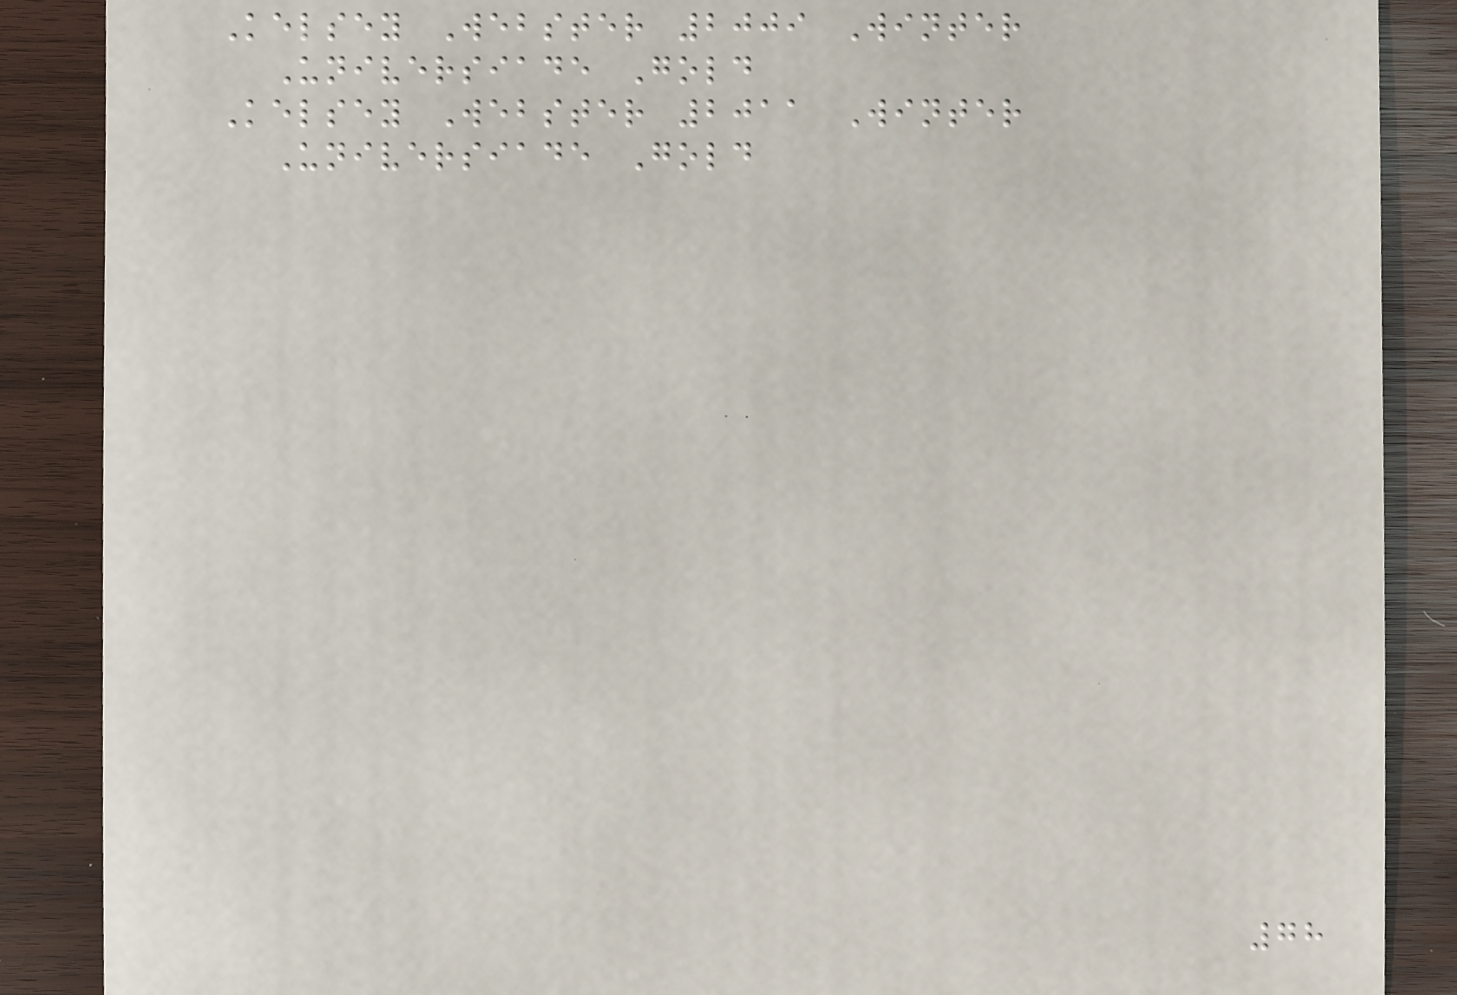Kelsey Webster 2009 Winter
Universiade Gold
Kelsey Webster 2011 Winter
Universiade Gold
78
